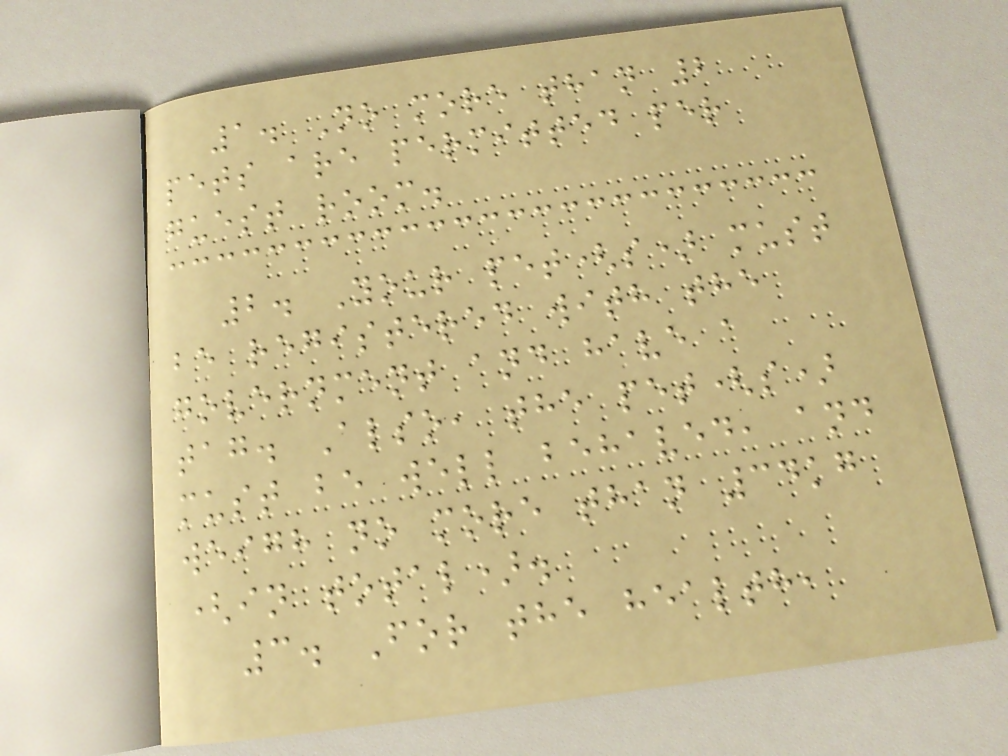1. No more than 2
pets are permitted per
guest room.
2. Your pet(s) must
be registered with the
government and have a
tag. Also, the pet(s)
must be well behaved, and
weigh no more than 34kg
(in total).
3. For the health,
